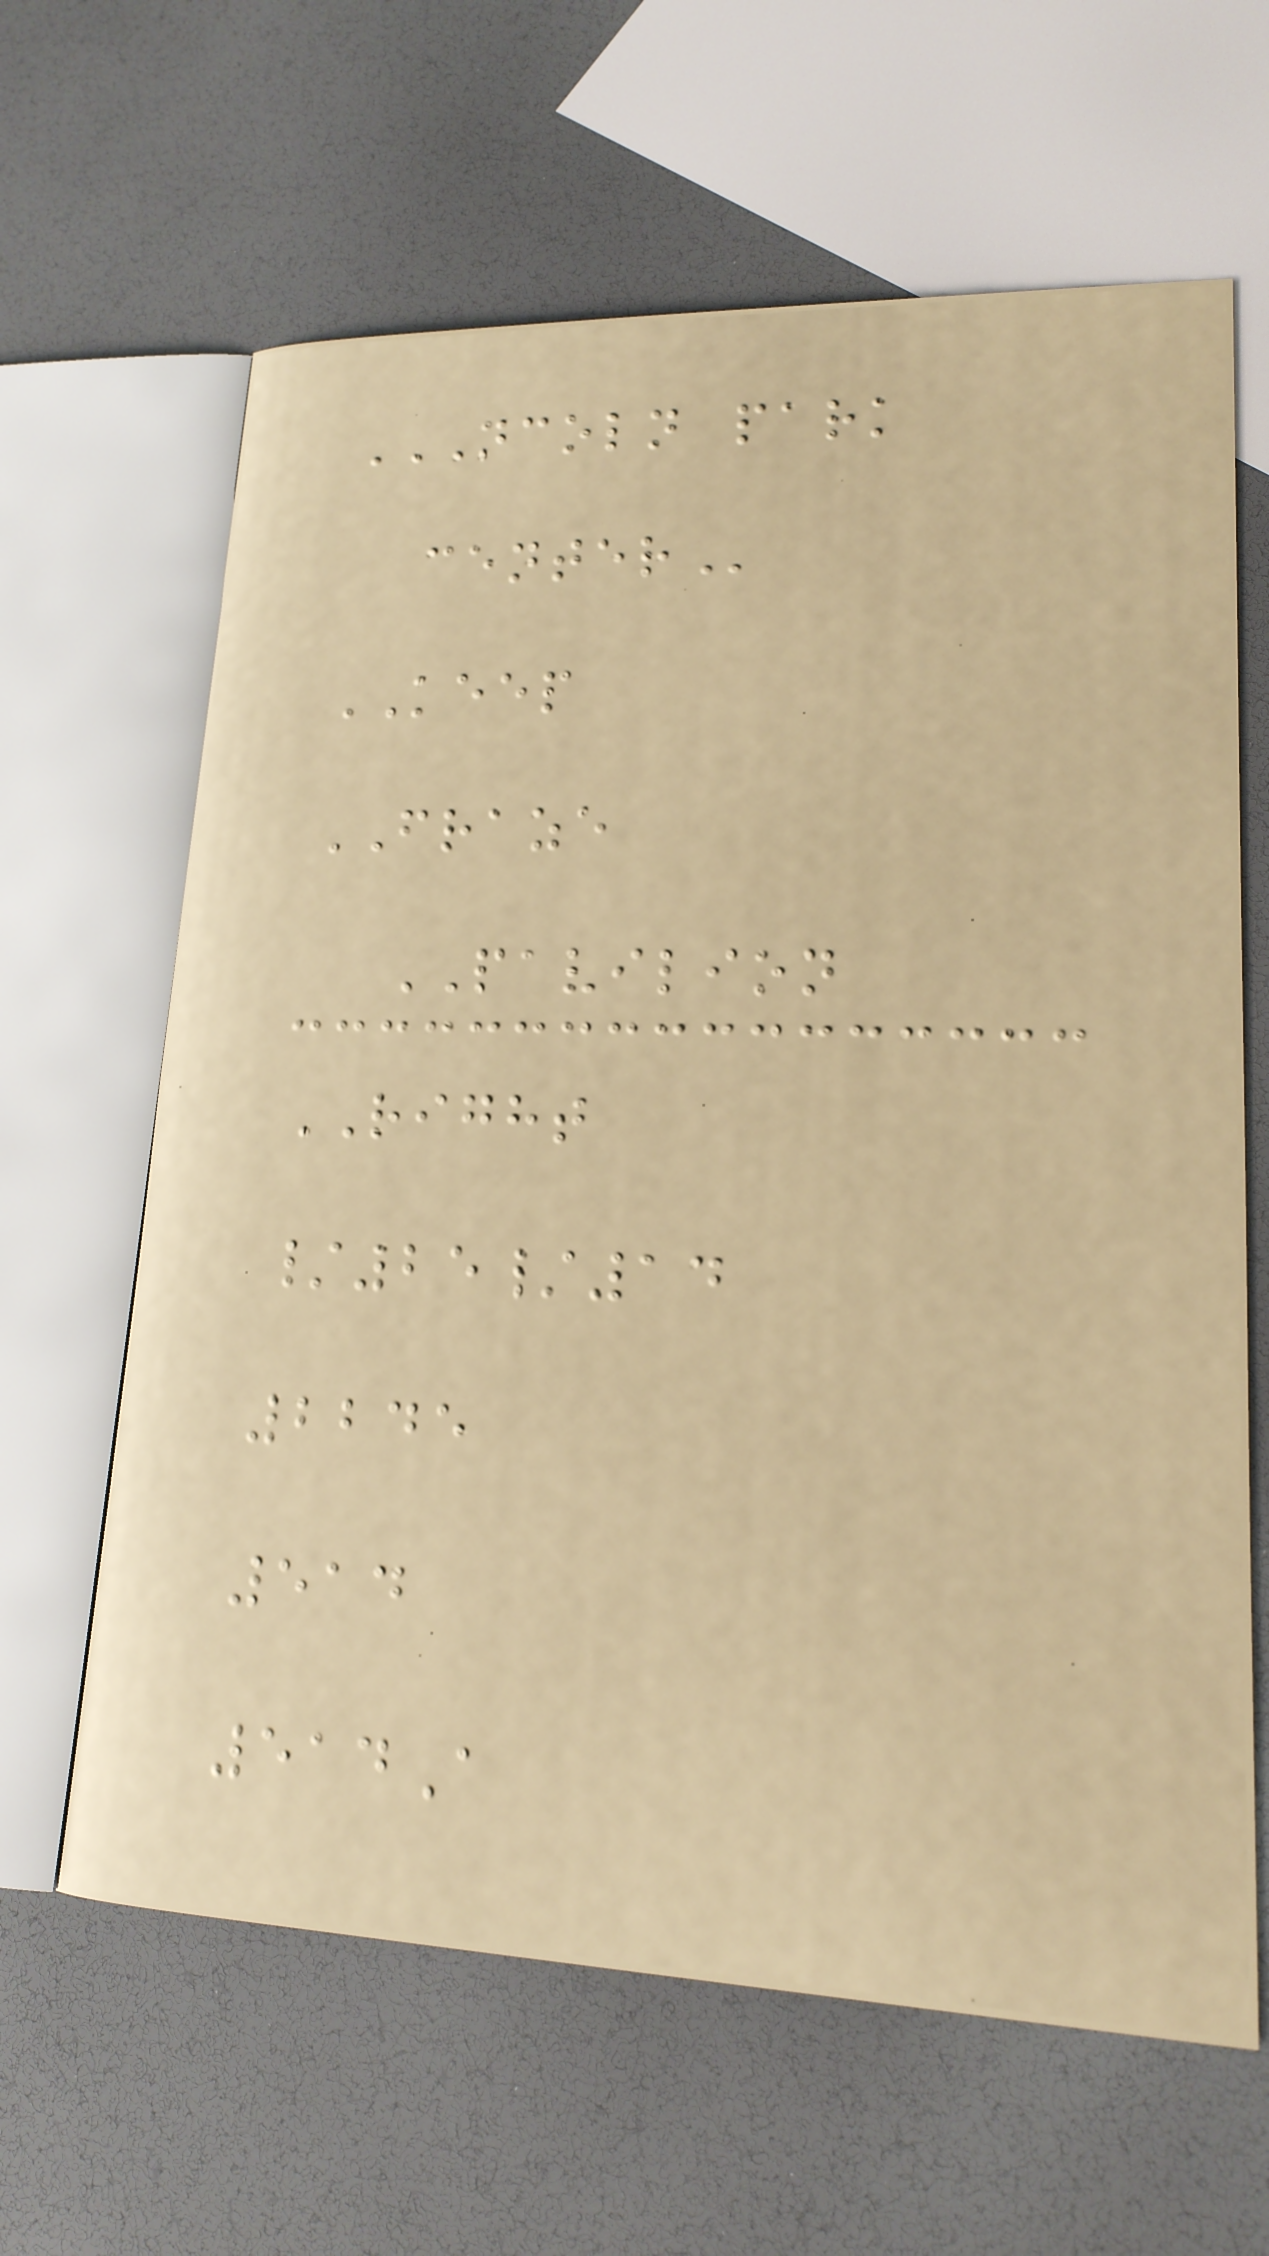NCOLN PARK
CENTER
KEEP
FRAZE
PAVILION
RIGHT
/25/14
2245
514
514A
